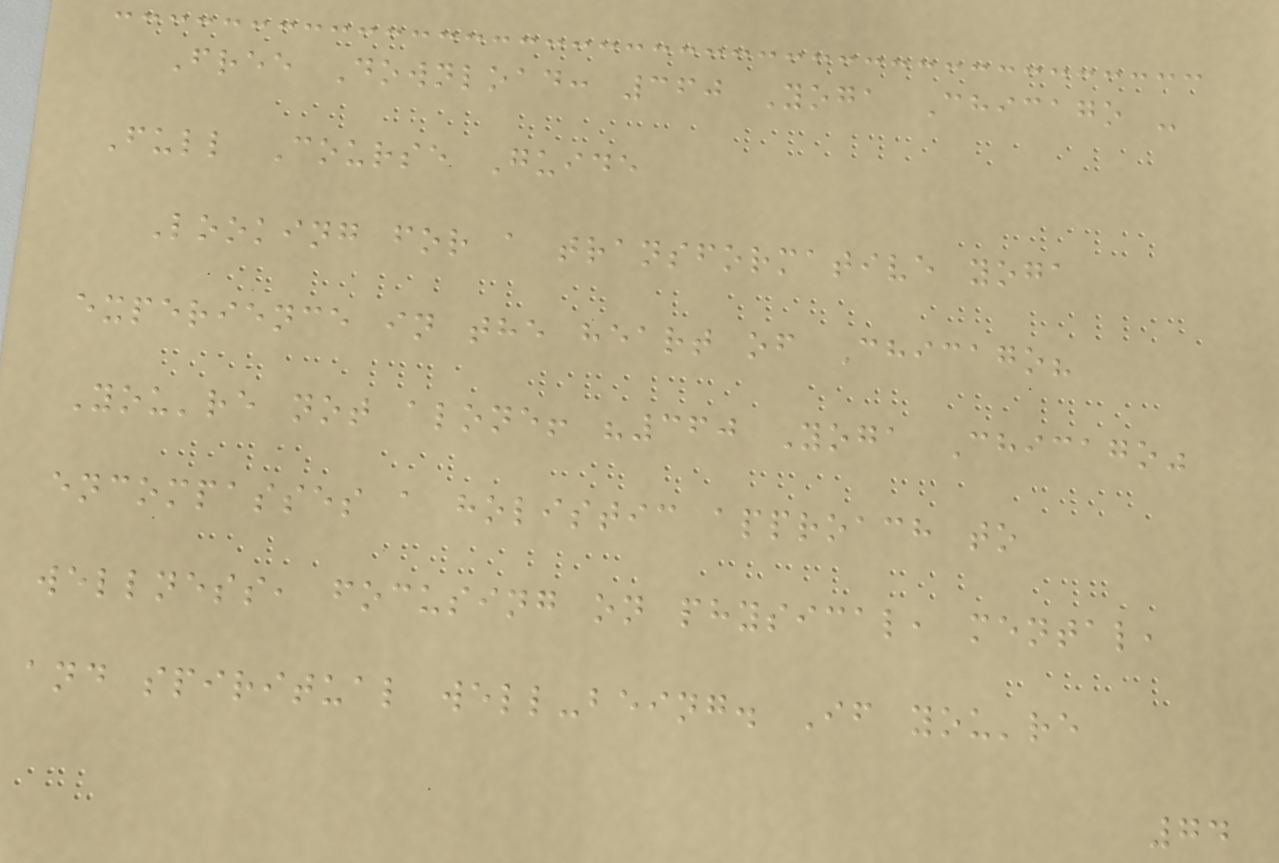Free Download: 360 Yoga Chicago -
Full Course Guide
Looking for a transformative yoga
experience in the heart of Chicago?
You're not alone! "360 Yoga Chicago"
encompasses a holistic approach to
wellness, focusing on physical, mental,
and spiritual well-being. If you're
74
